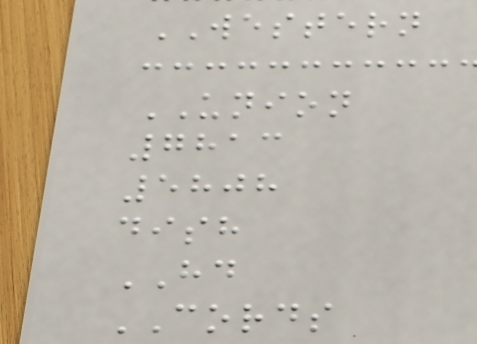WESTERN
UNION
7813
5808
dish
HD
CORDS
